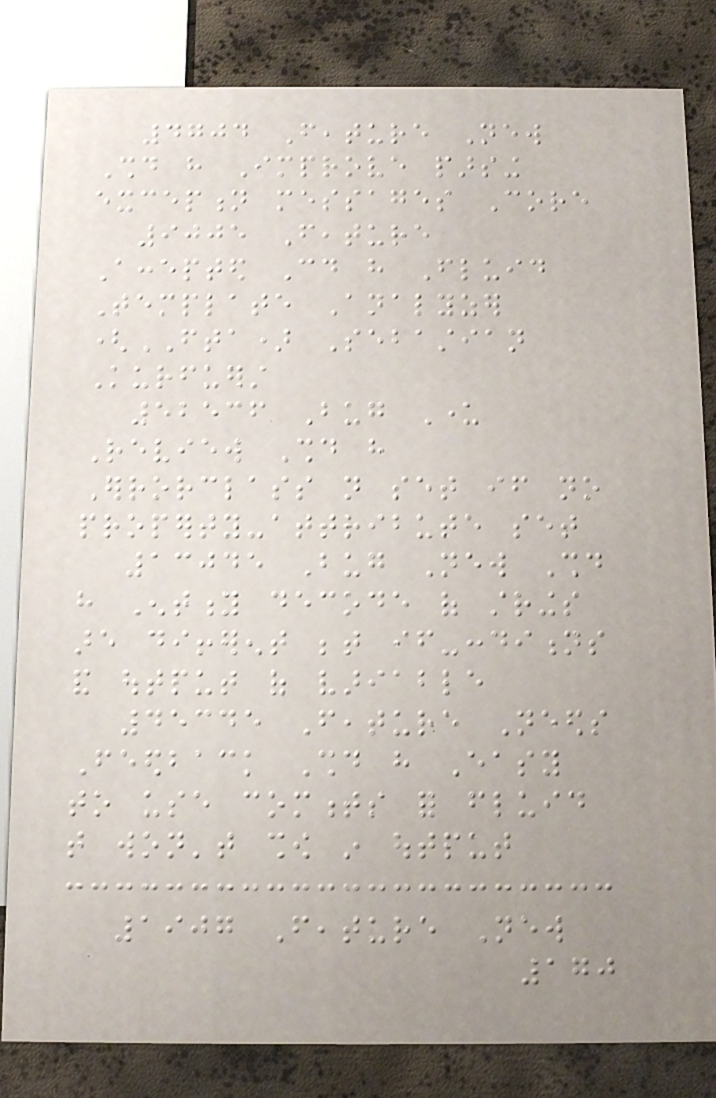4704 Feature New
Should have Improve parsing
exception messages Core
9005 Feature
Accepted Could have Fluid
Template Analyzer
(FTA) Sebastian
Kurfuerst
52536 Bug Under
Review Should have
Errorclass not set if no
property-attribute set
13045 Bug New Should
have Entity decode of strings
are different between if-conditions
and output of variable
45345 Feature Needs
Feedback Should have Easy
to use comments for fluid
that won't show in output
1907 Feature New
170
